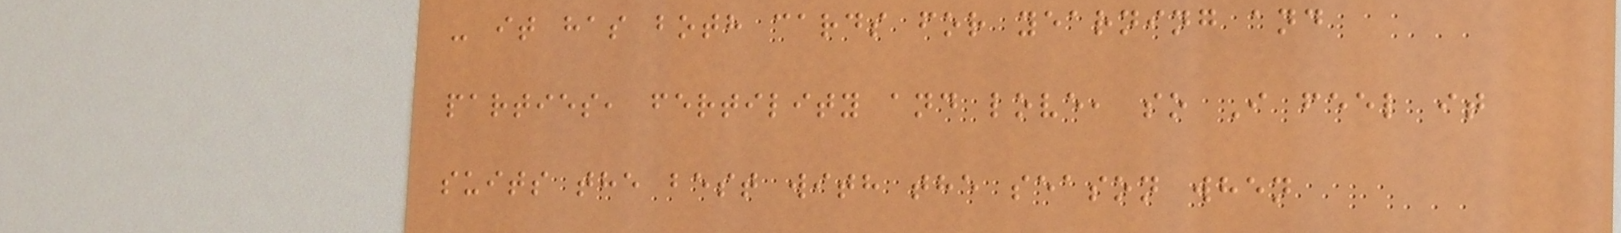- it has both cards for yearning and
parties, fertility and love, so I feel it
suits the best with the season when
